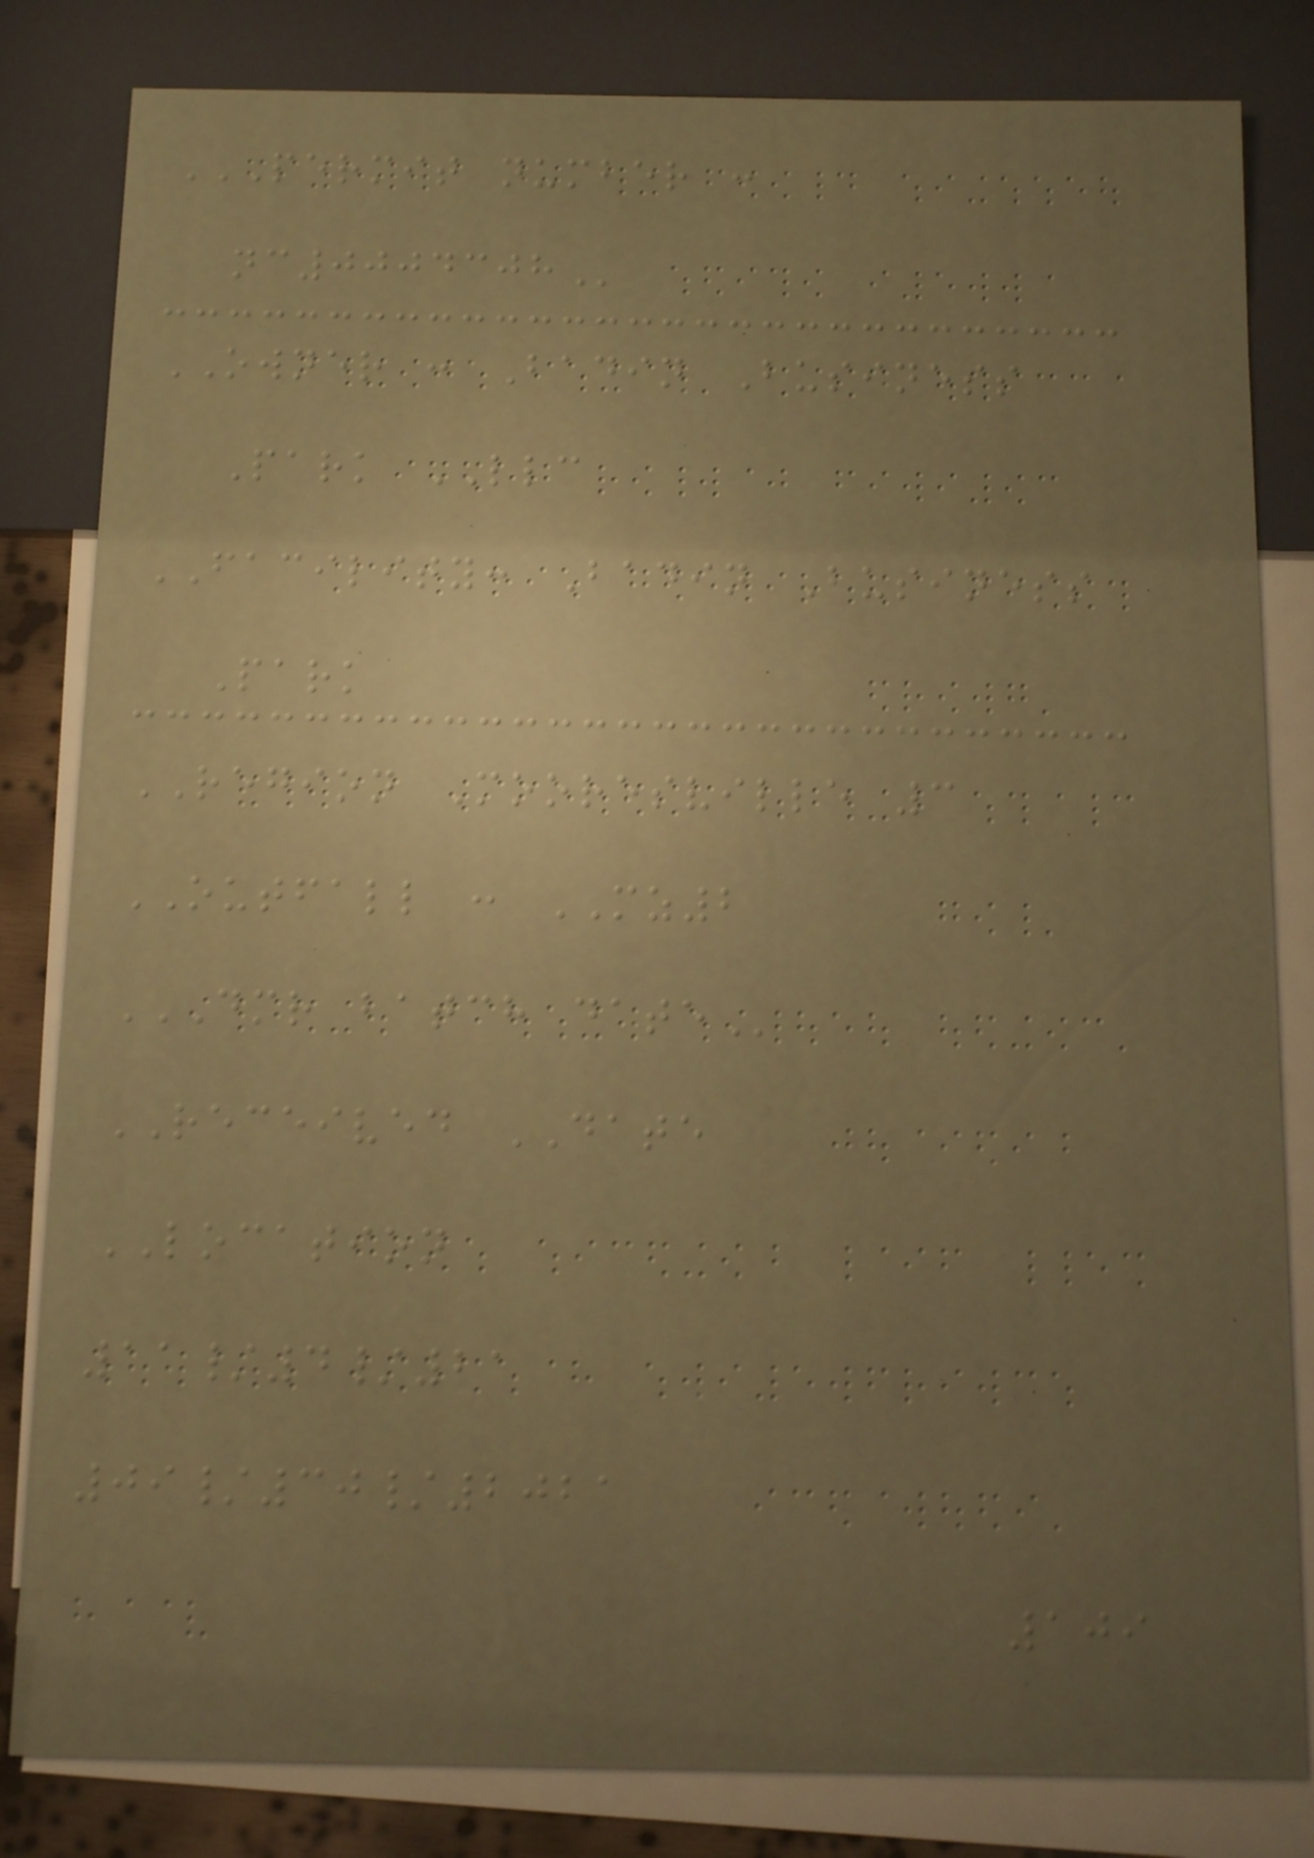PERMIT NUMBER :
NC0004308
OWNER : Badin Business
Park LLC
FACILITY: Badin Business
Park
REGION Mooresville 3
OUTFALL : MZ2
DMR BATCH DATE
RECEIVED DATE
LOCATION
11/4/21
09/30/2021
109
